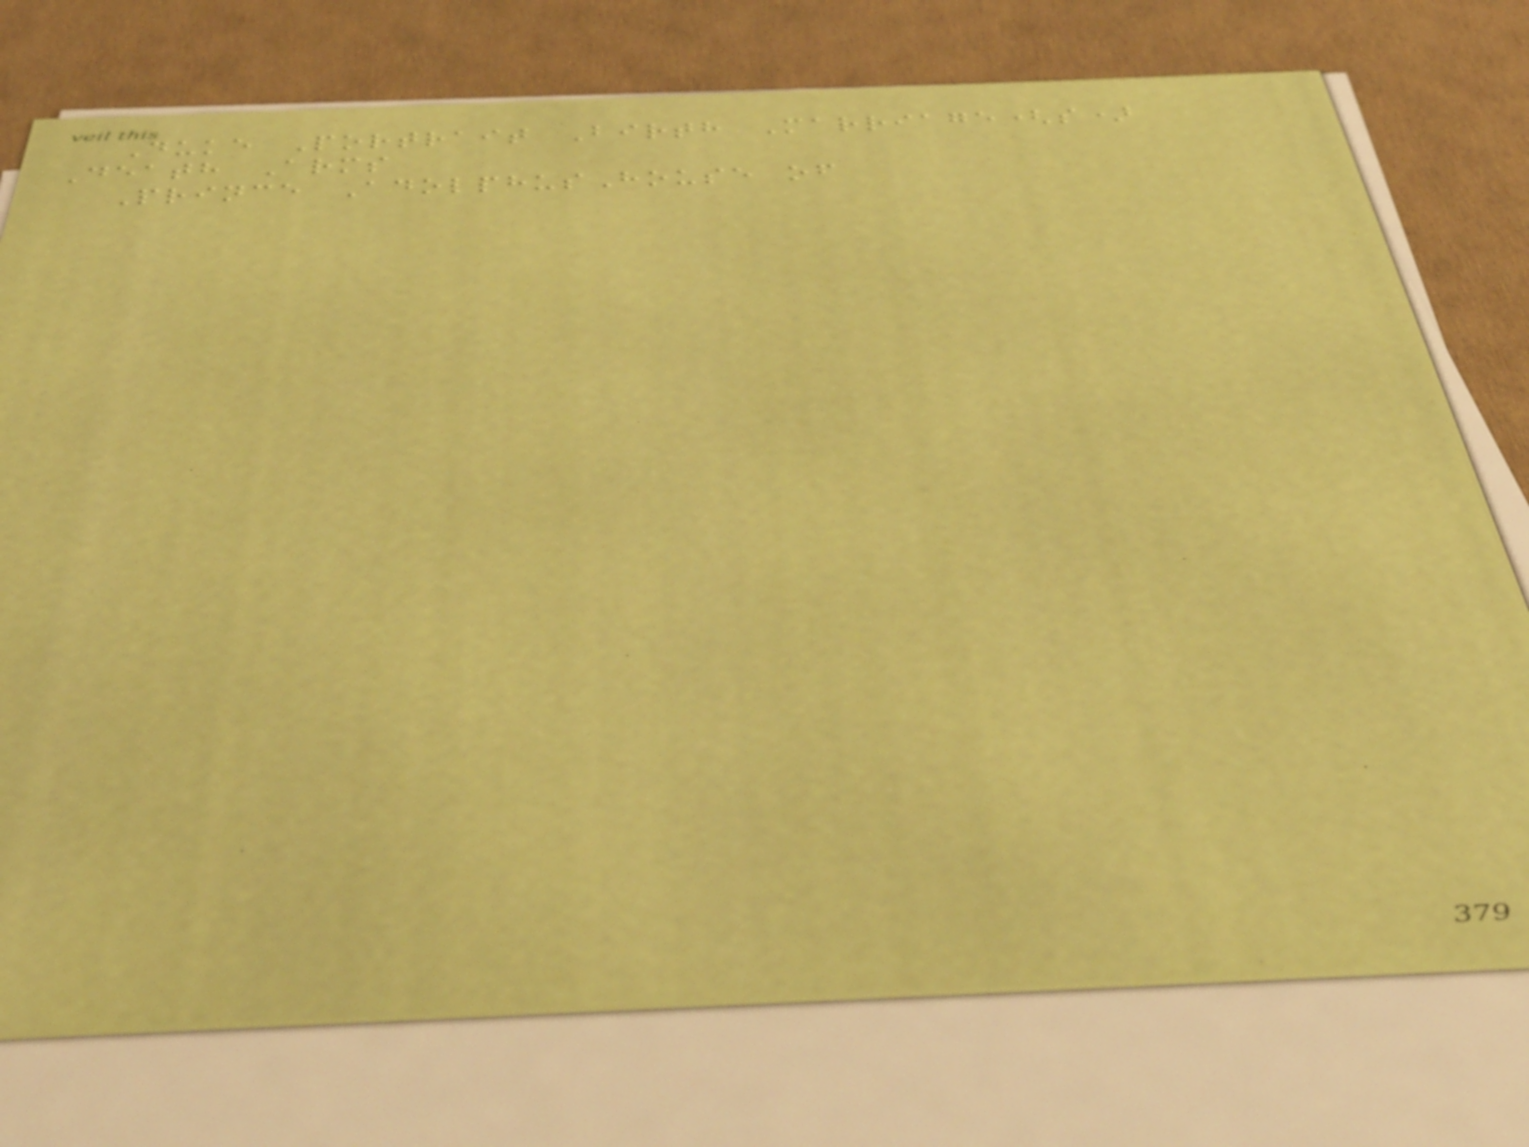Duke Portrait Birth Marriage(s)
Death Arms
Prince AdolphusHouse of
